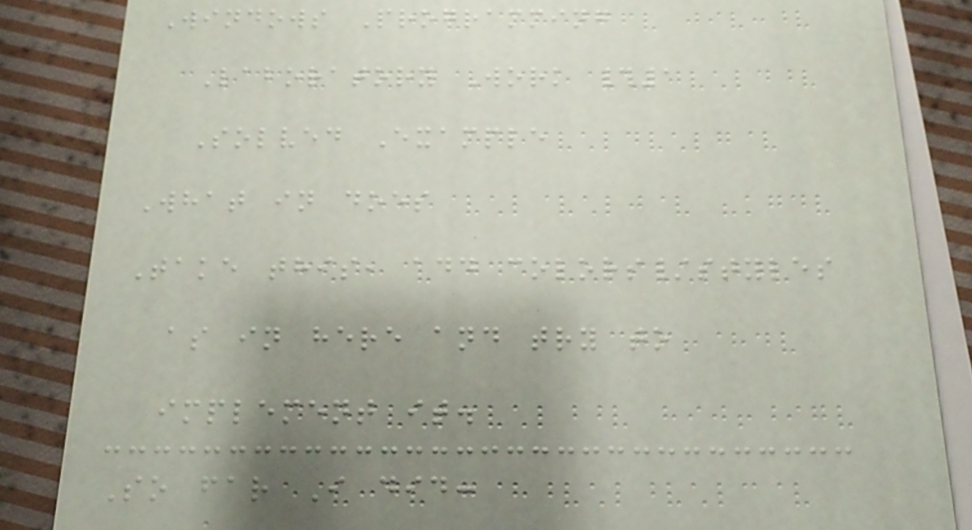Windows Programming
Laboratory Work #1
Solved Example
What in does
Take this, add colors/styles
as in here and try to
implement it.
So far I did:
